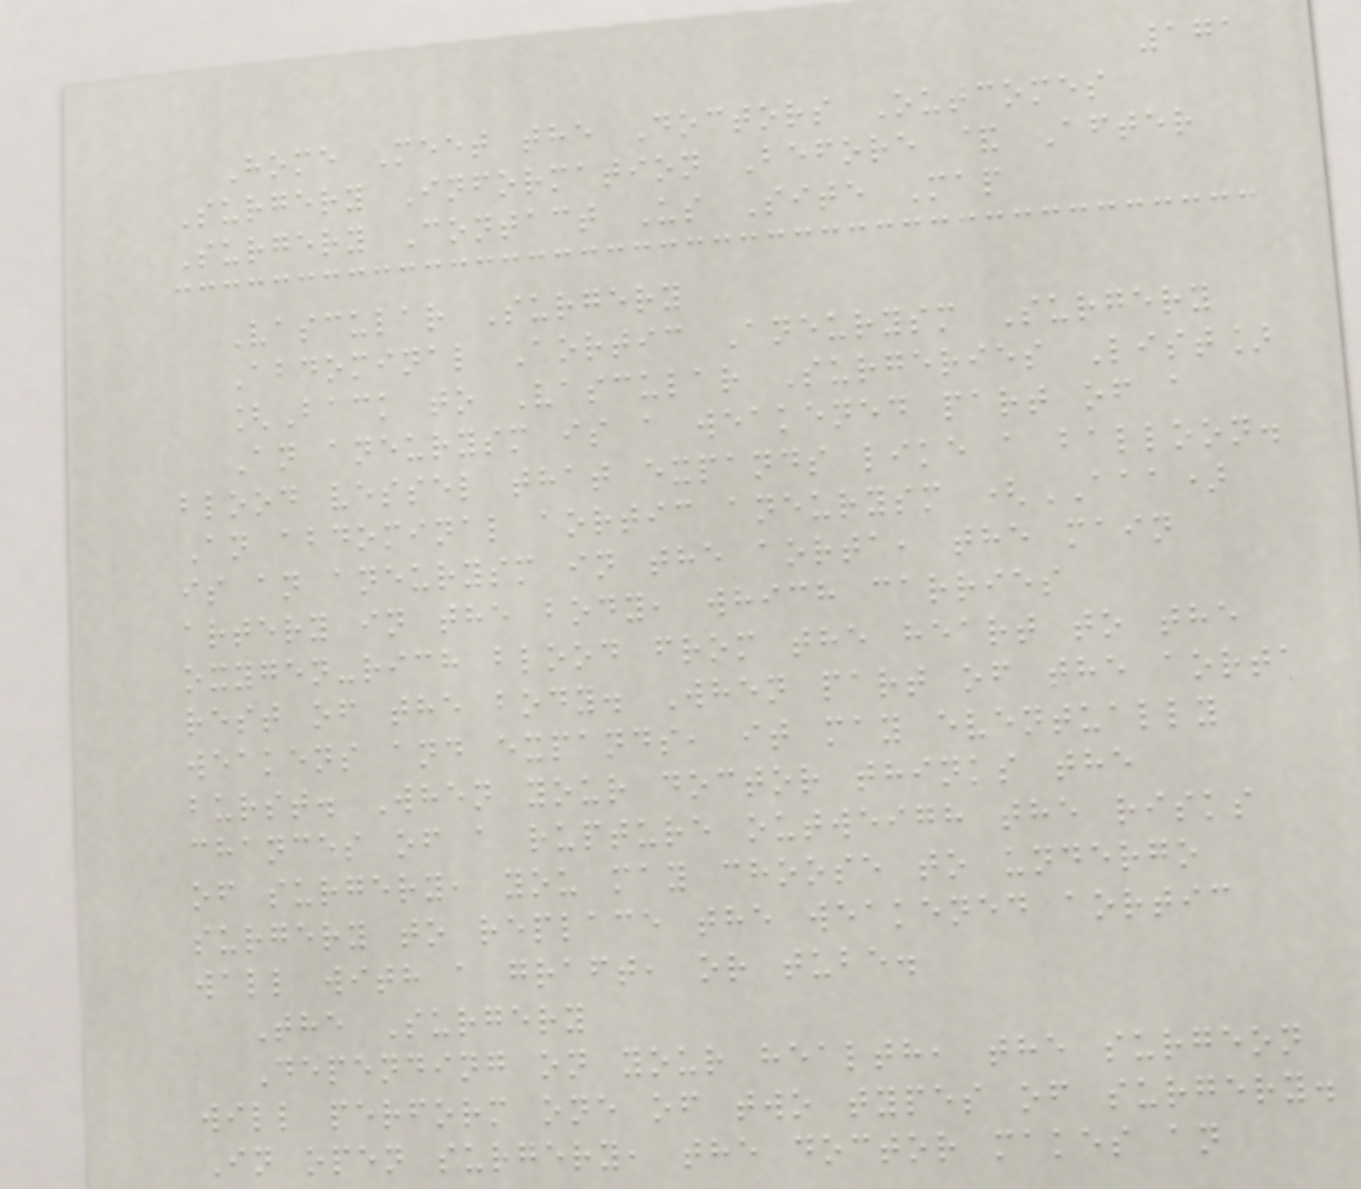171
Home Meet the Doctors Outcomes
Surgery Information Before & After
Surgery Contact Us Site Map
Vascular Surgery
Abdominal Aortic Aneurysm Surgery
[Back to Vascular Surgeries List]
An aneurysm is a weakened part of a
blood vessel that expands like a balloon.
An abdominal aortic aneurysm (AAA)
is an aneurysm in the aorta, the main
artery in the body, which carries
oxygen-rich blood from the heart to the
rest of the body. When part of the aorta
weakens and expands, it may eventually
burst. When your doctor thinks the
chances of a rupture outweigh the risks
of surgery, you may choose to undergo
surgery to replace the weakened aortic
wall with a graft, or tube.
The Surgery
Depending on your health, the surgeon
will perform one of two types of surgery.
In open surgery, the doctor makes an
